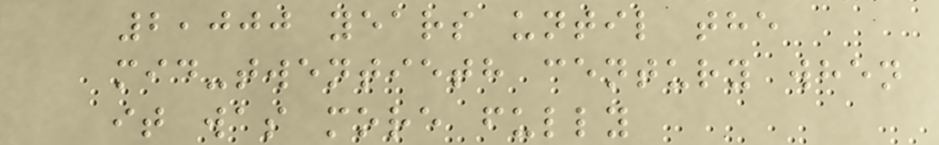2,000 years until the
mid-twentieth century when
it was more fully
